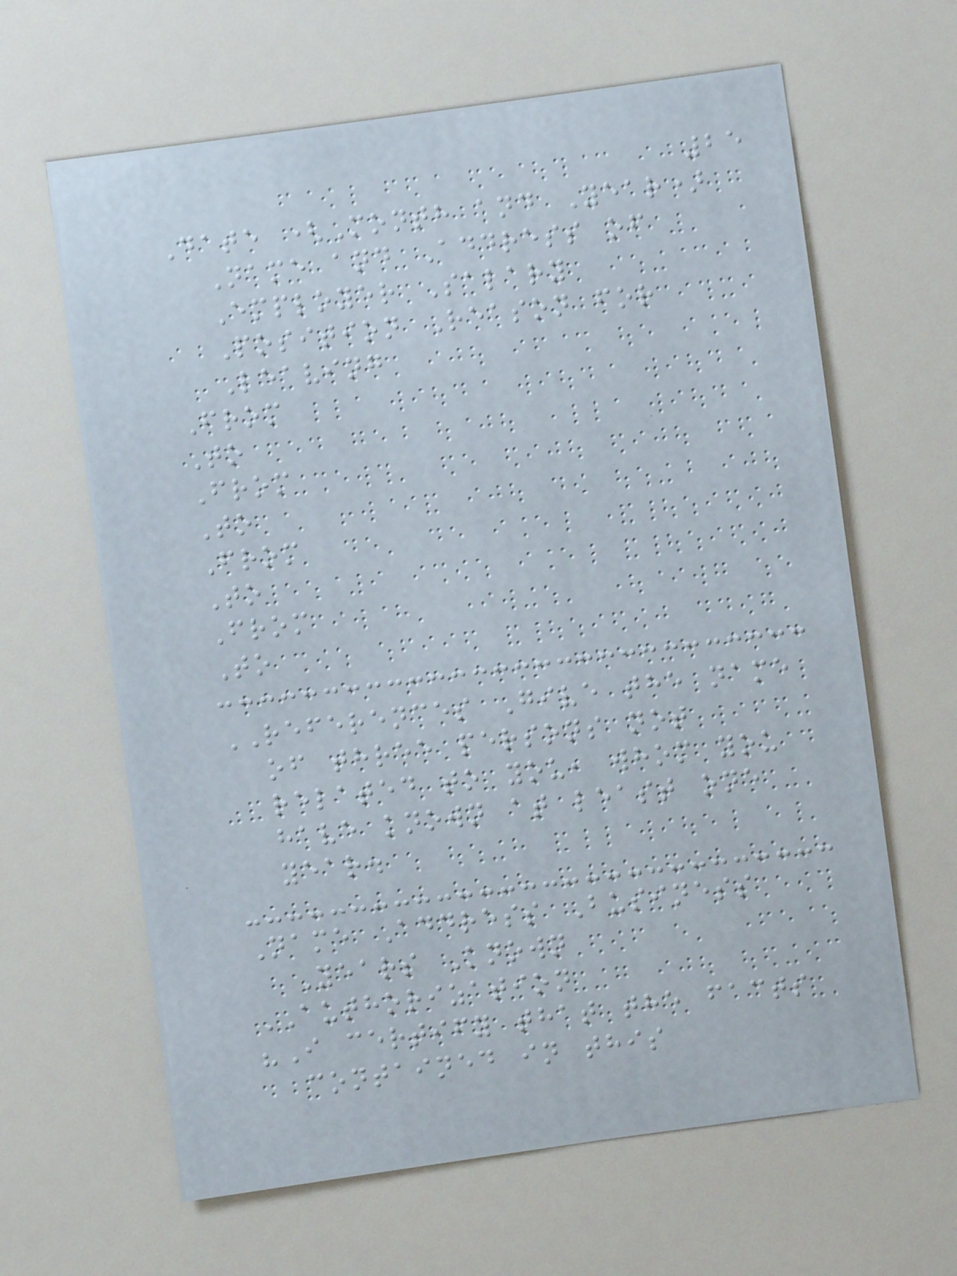25
Date (Month and Year)
Name and Address of
Employer Salary
Position Reason for
Leaving
From
To
From
To
From
To
From
To
REFERENCES Give the name
of three persons not
related to you, whom you
have known at least one
year.
Name Address Business
Years Known
AUTHORIZATION
"I certify that the facts
contained in this
